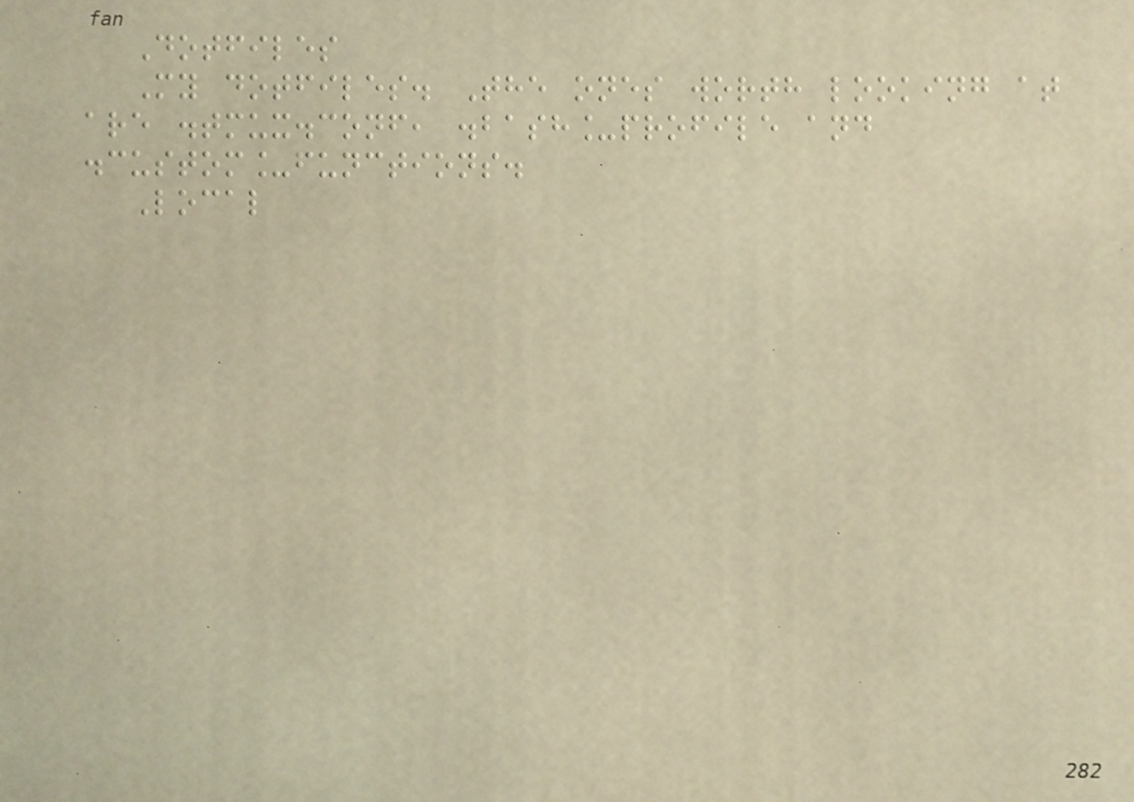Dotfiles
My dotfiles. The ones worth looking at
are .tmux.conf, .bash_profile and
.custom_functions.
Local
